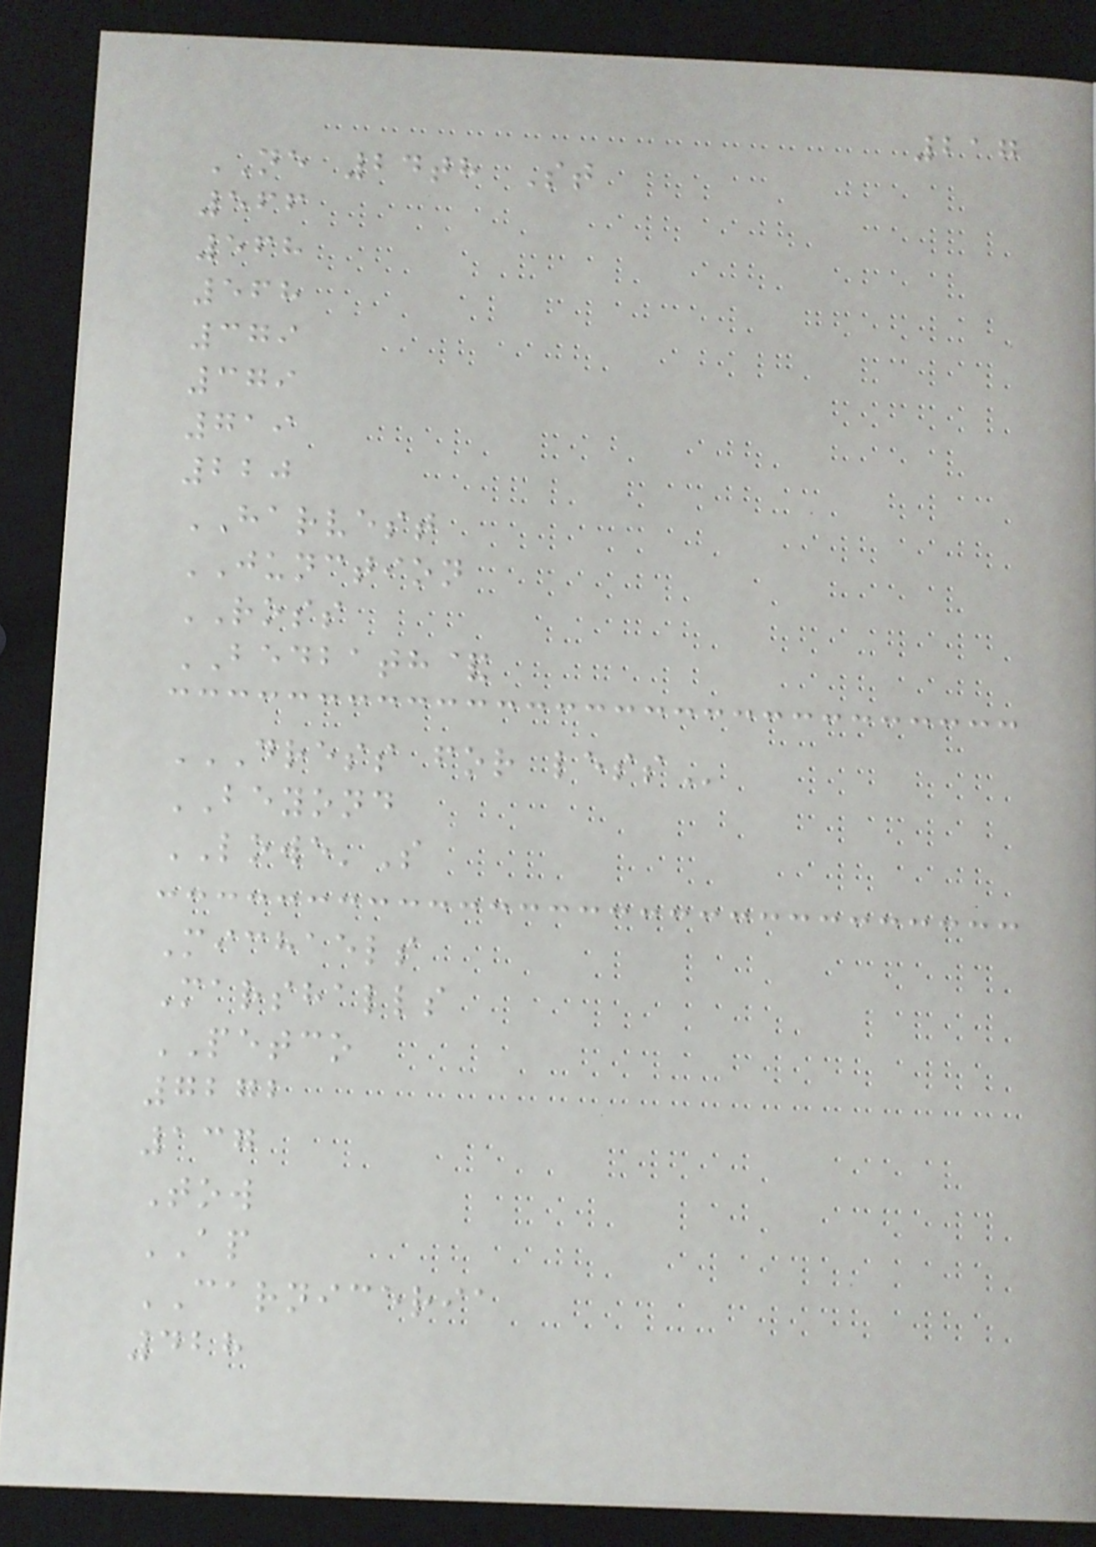217
NE 24th St
566
568
568
379
379
719
220
HARVEST
JUNCTION
ROSS
BEDBATH&
DRESS FOR LESS
BEYOND
LOWE'S
Michaels
Marshalls
PETCO
7272
137
Tow
AP
CARNICERIA
428
